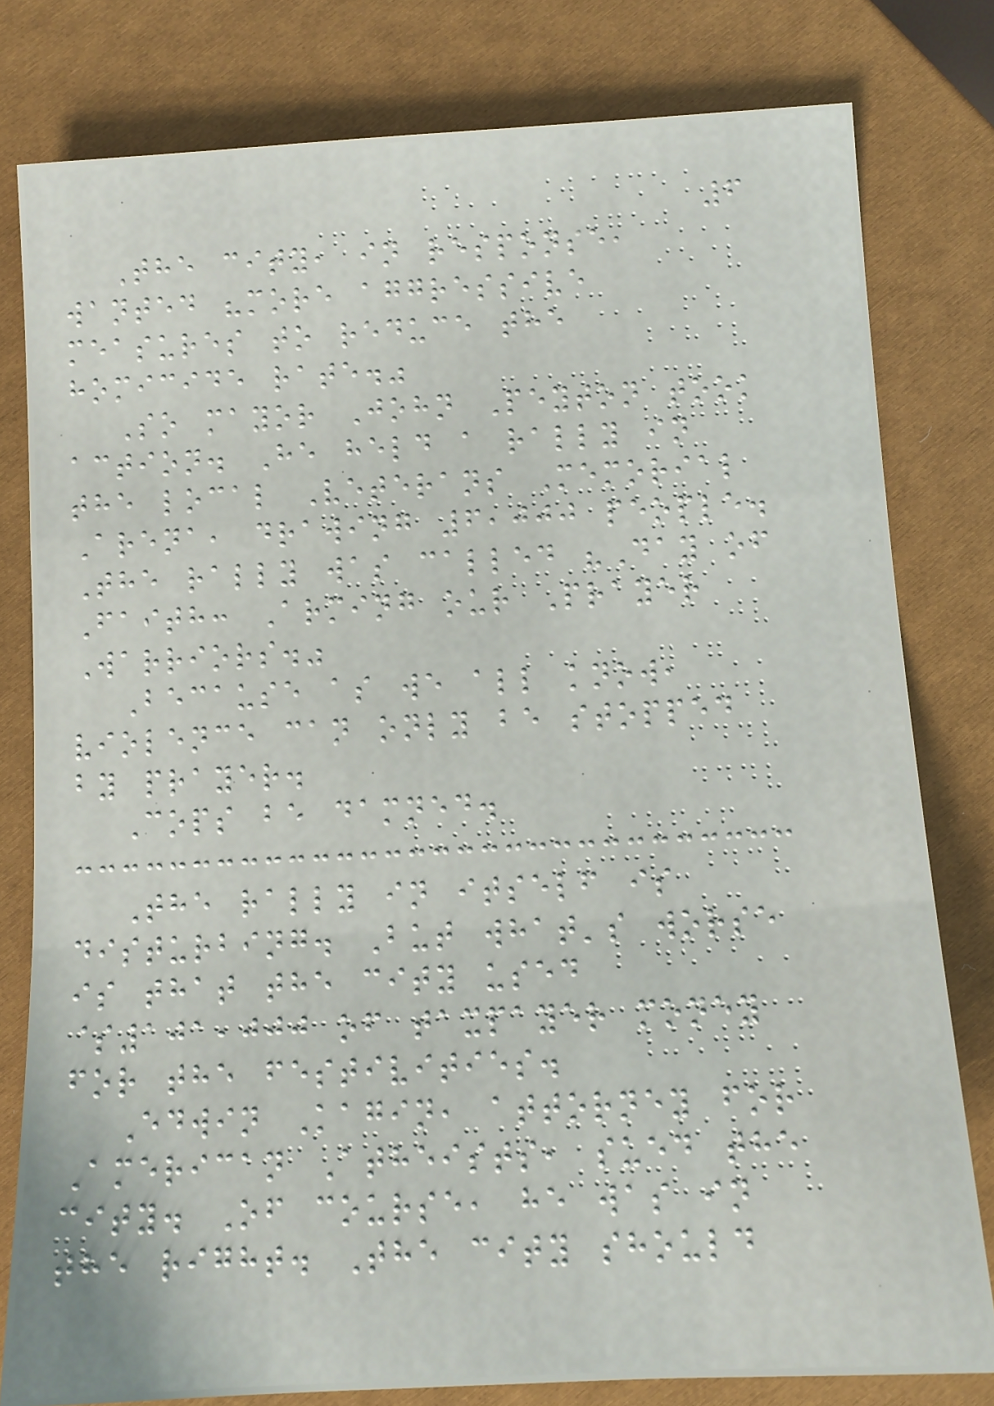6
The city, in response,
wanted "more aggressive
measures to reduce the
homicide rate."
So mayor John Peyton took
action. He held a rally in
the local Veterans Memorial
Arena, drawing 6,000 people.
The rally was called "Day of
Faith: Arming our Prayer
Warriors."
Because as we all know,
violence can only be stopped
by prayer.
Cops be damned.
The rally in itself is
disturbing. But what's worse
is that the city used
$101,000 of taxpayer money
for the festivities.
Edwin Kagin, attorney for
American Atheists, sued the
city. Of course, he was in
the right. The city should
